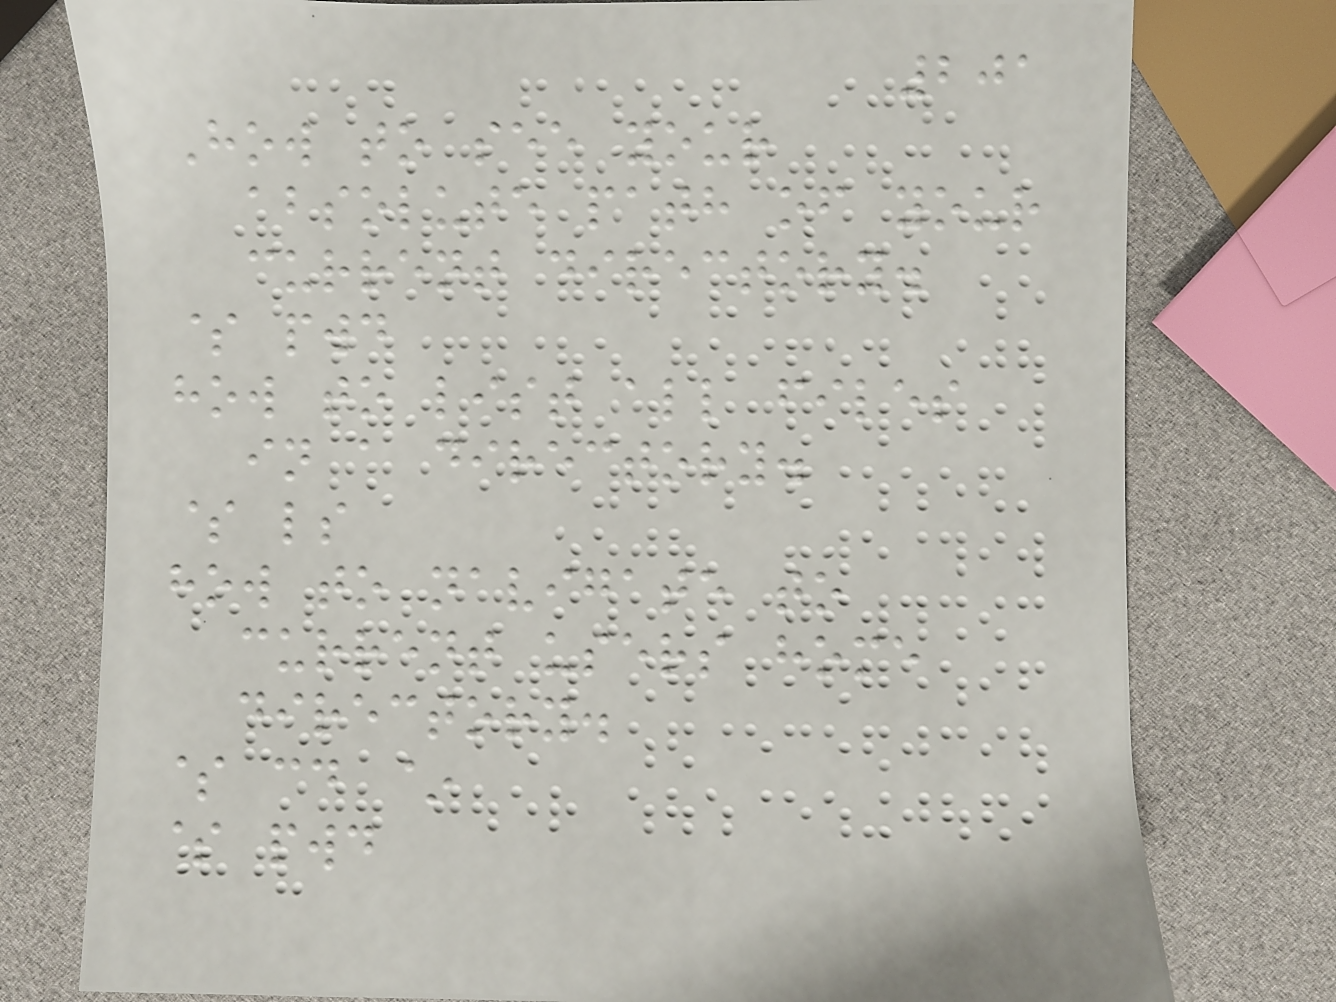201
How to see your
absolute path of your
current directory.
$ pwd
how to list all files
in a directory.
$ ls
how to navigate to
current users home
directory.
$ cd ~
$ pwd
